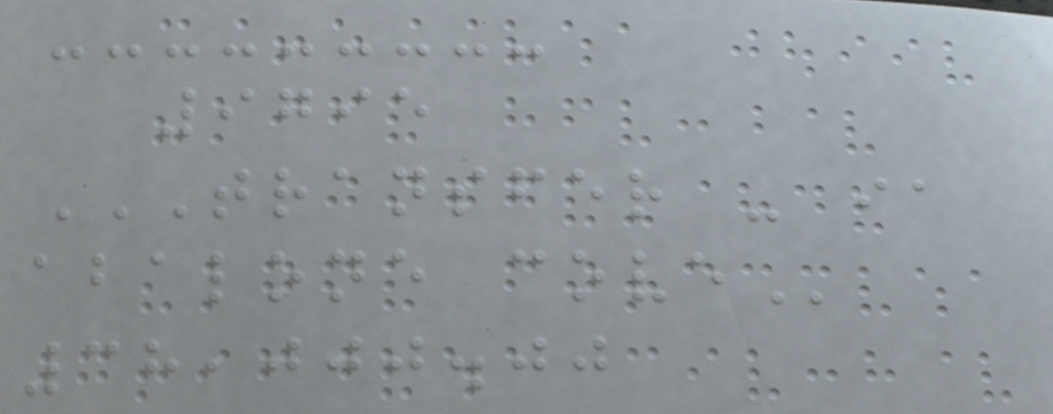9795
TRANSFER - IA
ABALONE COVE
38,000.00
